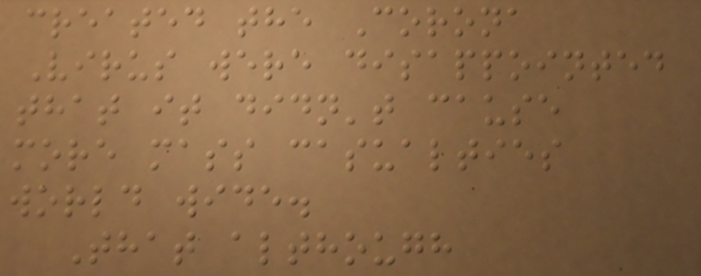created the Corona
Virus were disappointed
that it didn't cause
more mass casualties
world wide.
That although
